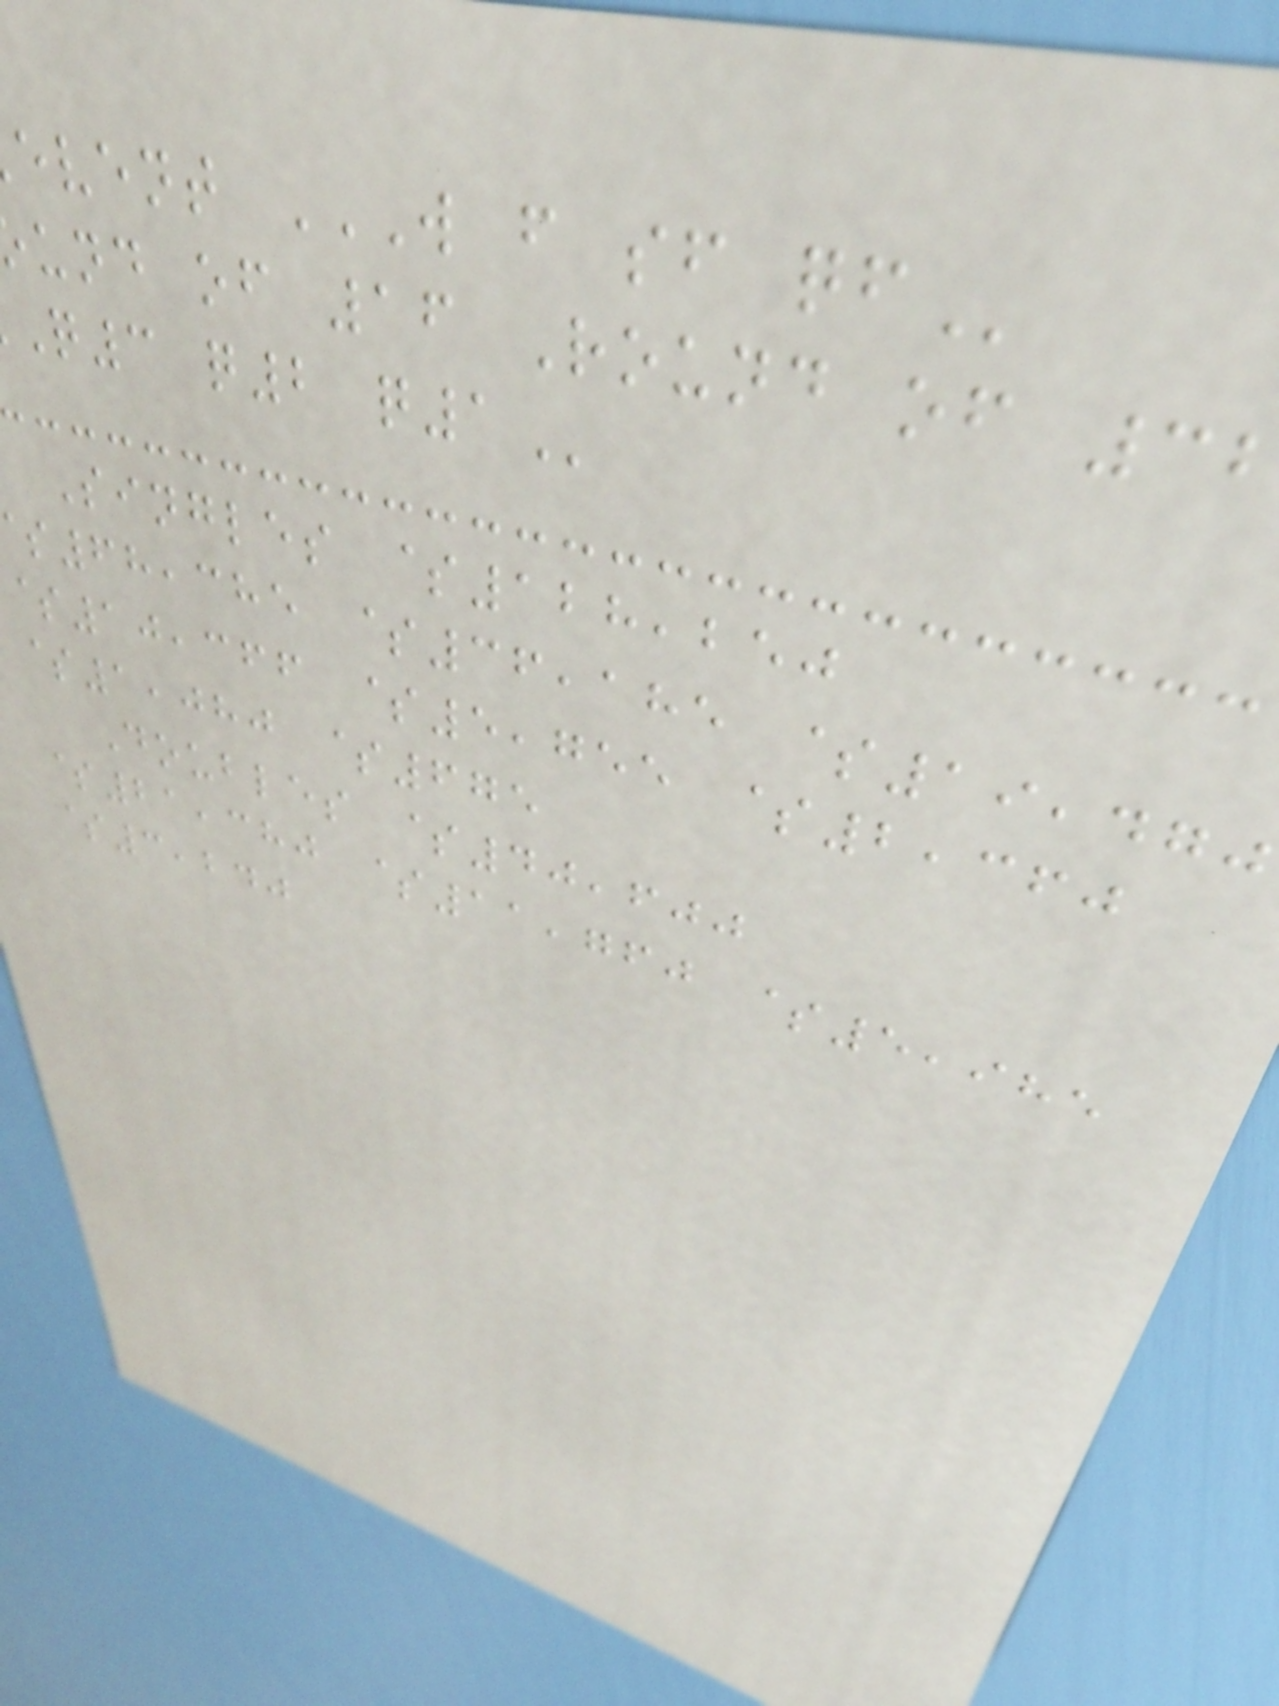event W F SF QF
und of 16 Round of 3
Q3 q2
Singles $128,250
68,385 $36,185 $19,470
$10,366 $5,755 $2,360
$1,080 $675
Doubles $40,600
$21,380 $11,760 $5,985
$3,240
